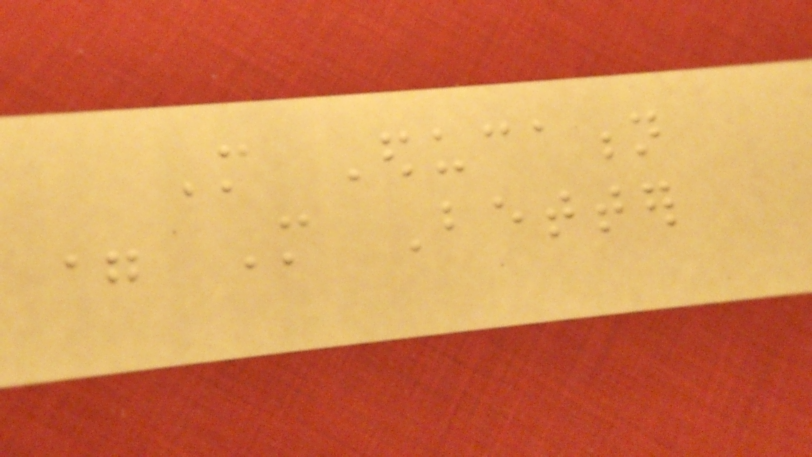More Education
= More Better
